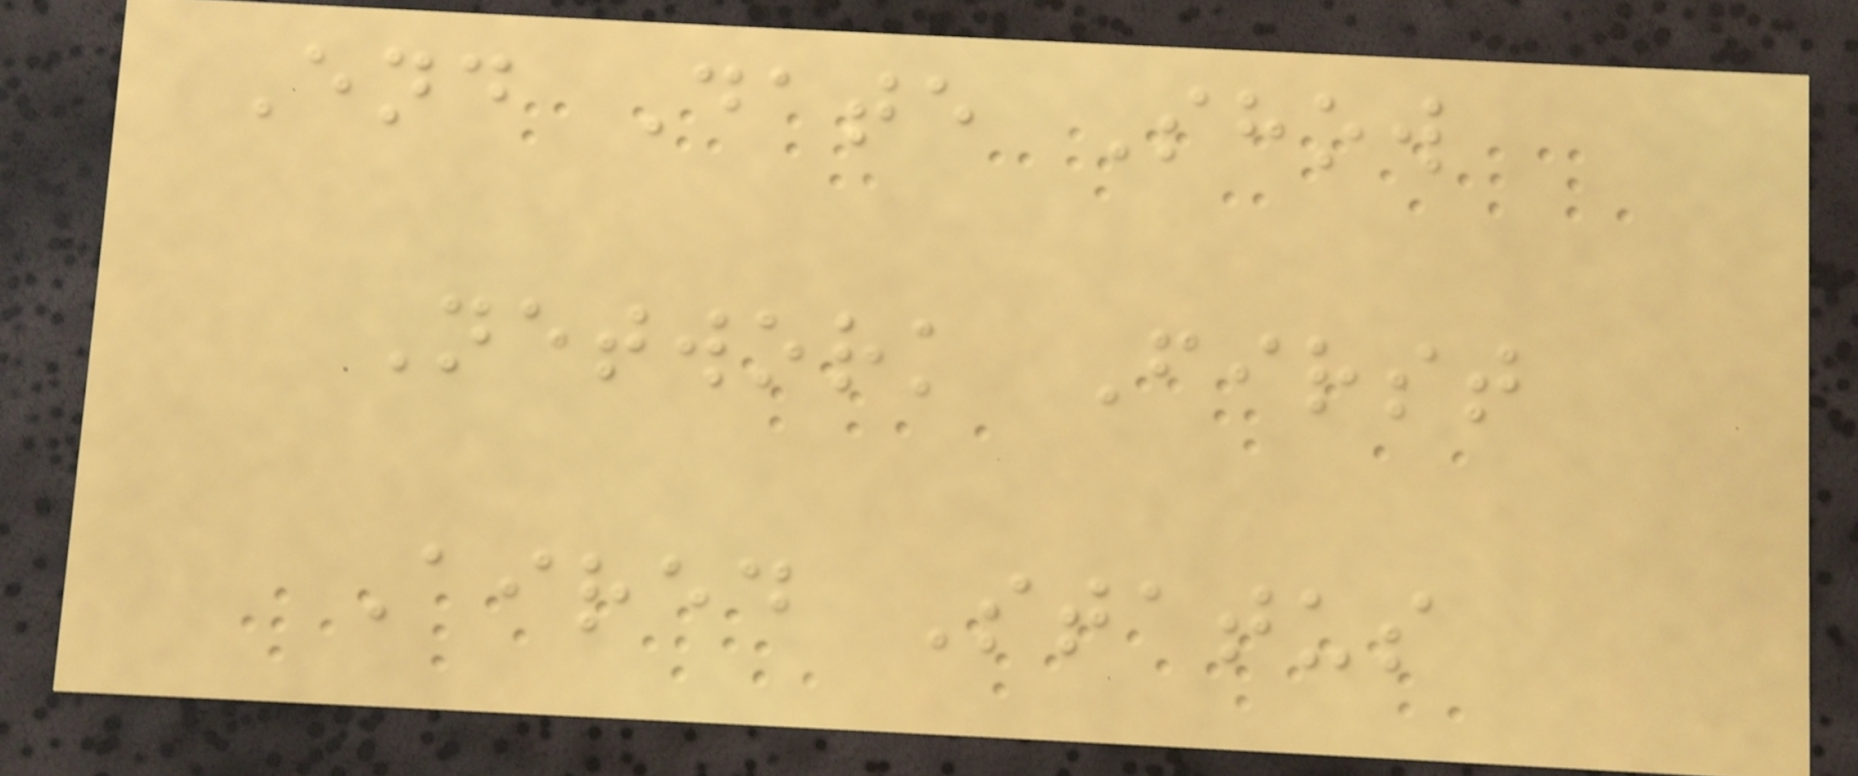End Date Show
Network First
Aired Status
